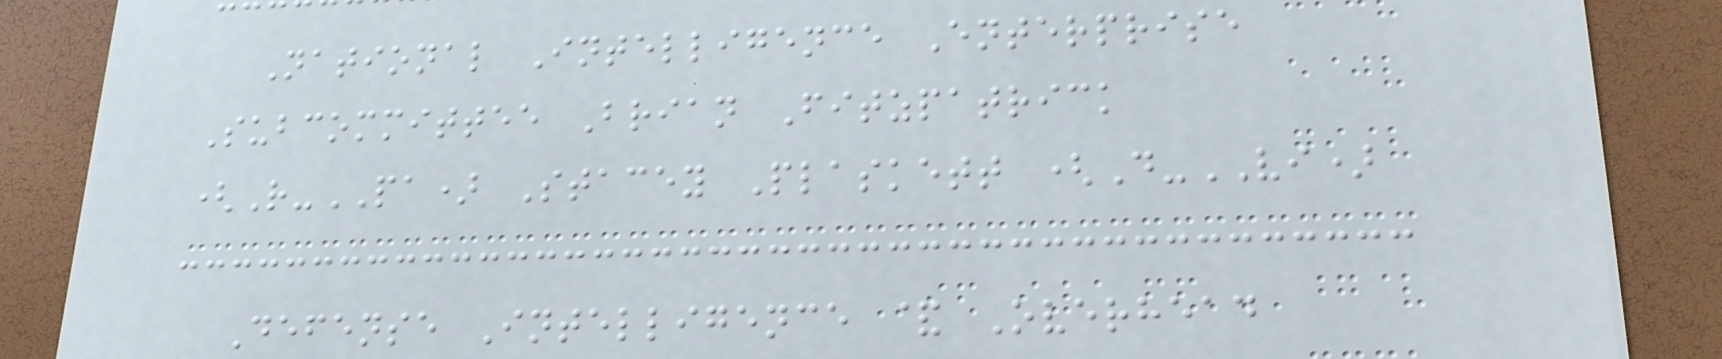National Intelligence Enterprise
Subcommittee Brian Fitzpatrick
(R-PA) Stacey Plaskett (D-VI)
Defense Intelligence & Overhead
